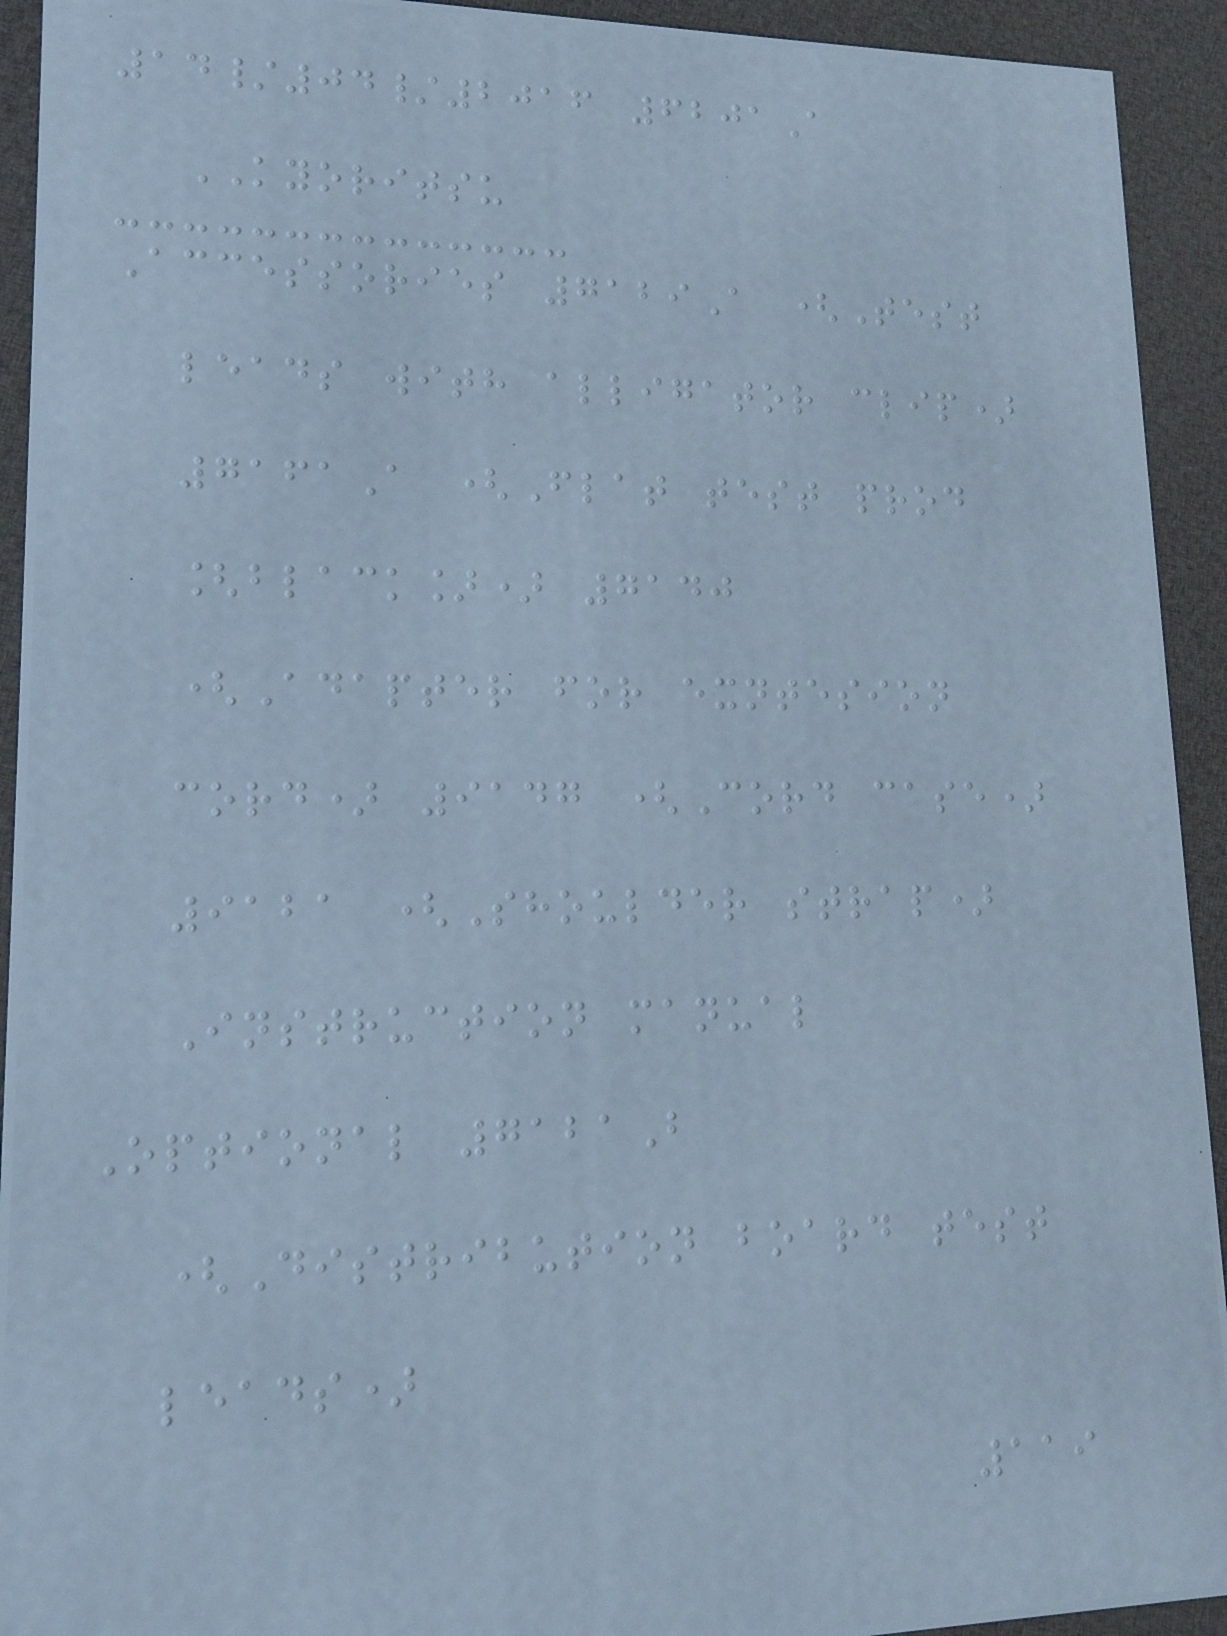14/04/2016 6201A
KYORITSU
Accessories 7129A (Test
leads with alligator clip)
7161A (Flat test prod
[black]) 7140
(Adapter for exntesion
cord) 9147 (Cord case)
9121 (Shoulder strap)
Instruction manual
Optional 7121B
(Distribution board test
leads)
119
